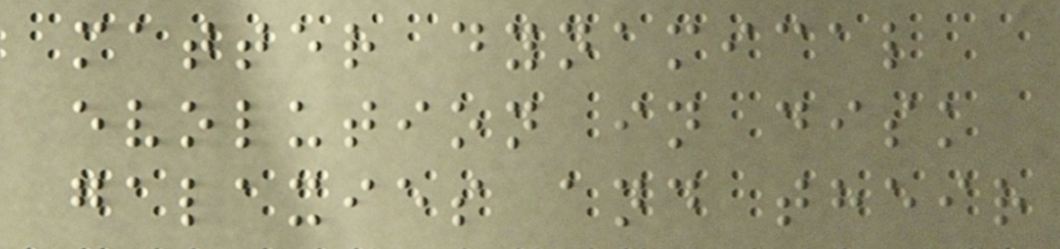matter dynamical
evolution in disk
galaxies and their
